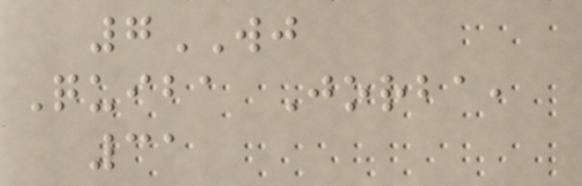7WJ
Quiba Jorba,
31
